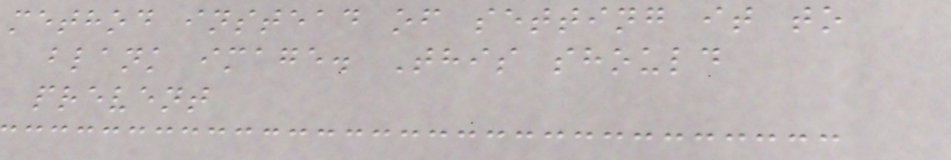method instead of setting it to
blank image. This should
prevent
